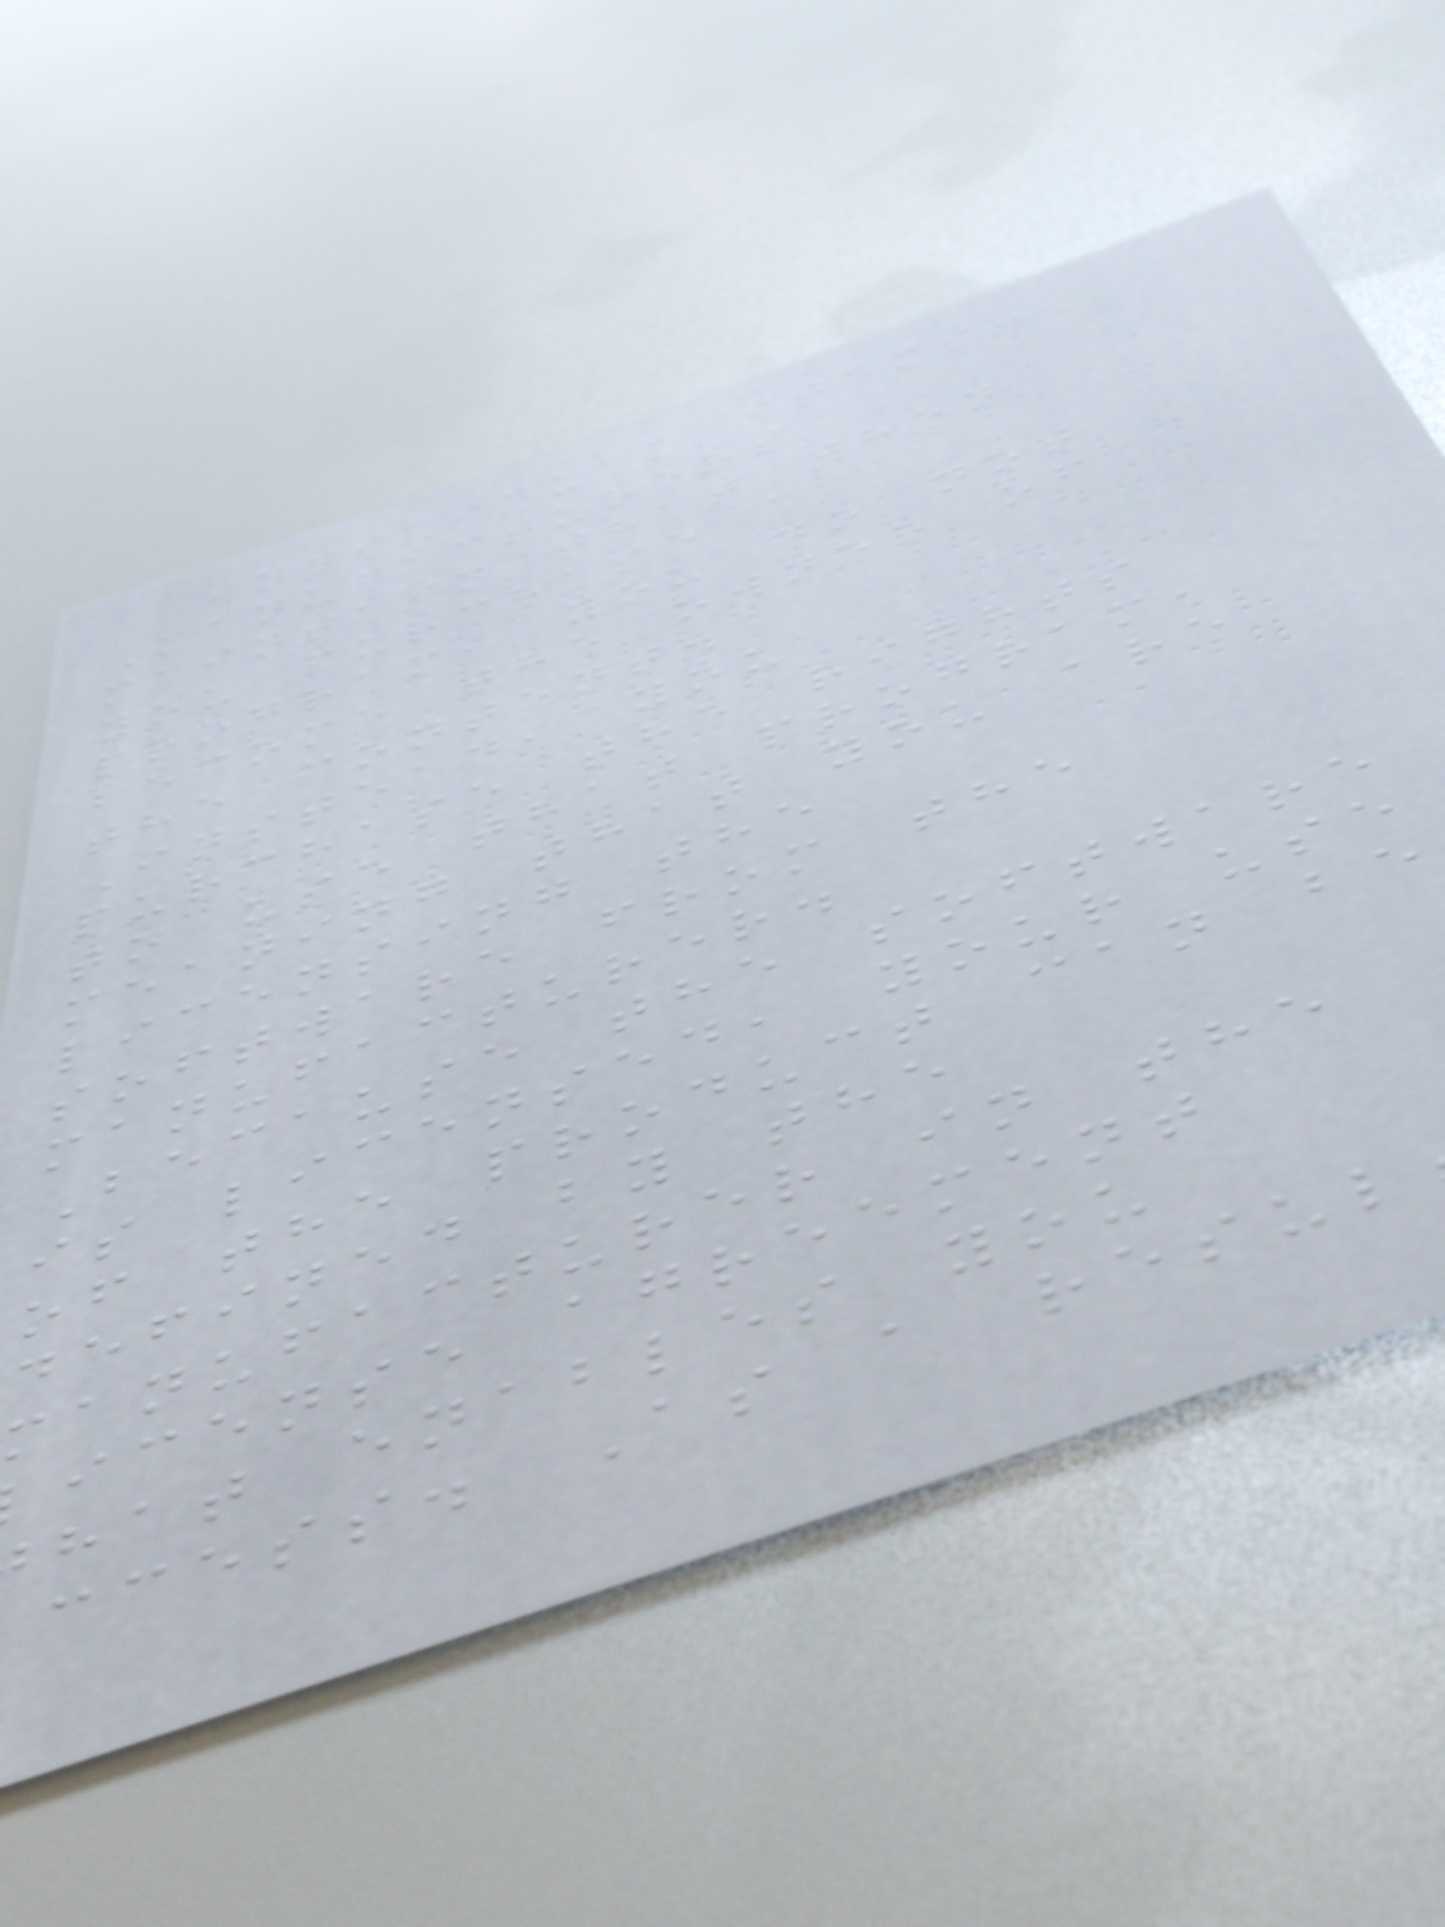individual items.
Manufacturers
maintain that when
you purchase a
program, you do not
become the owner of
the content.
Instead, you
purchase the rights
to use that program,
meaning that you are
licensing the
software from the
manufacturer.
Because the software
is licensed, your use
of the product can be
defined by the
manufacturer in the
icense agreement
hat enables you
ccess. As a resul
